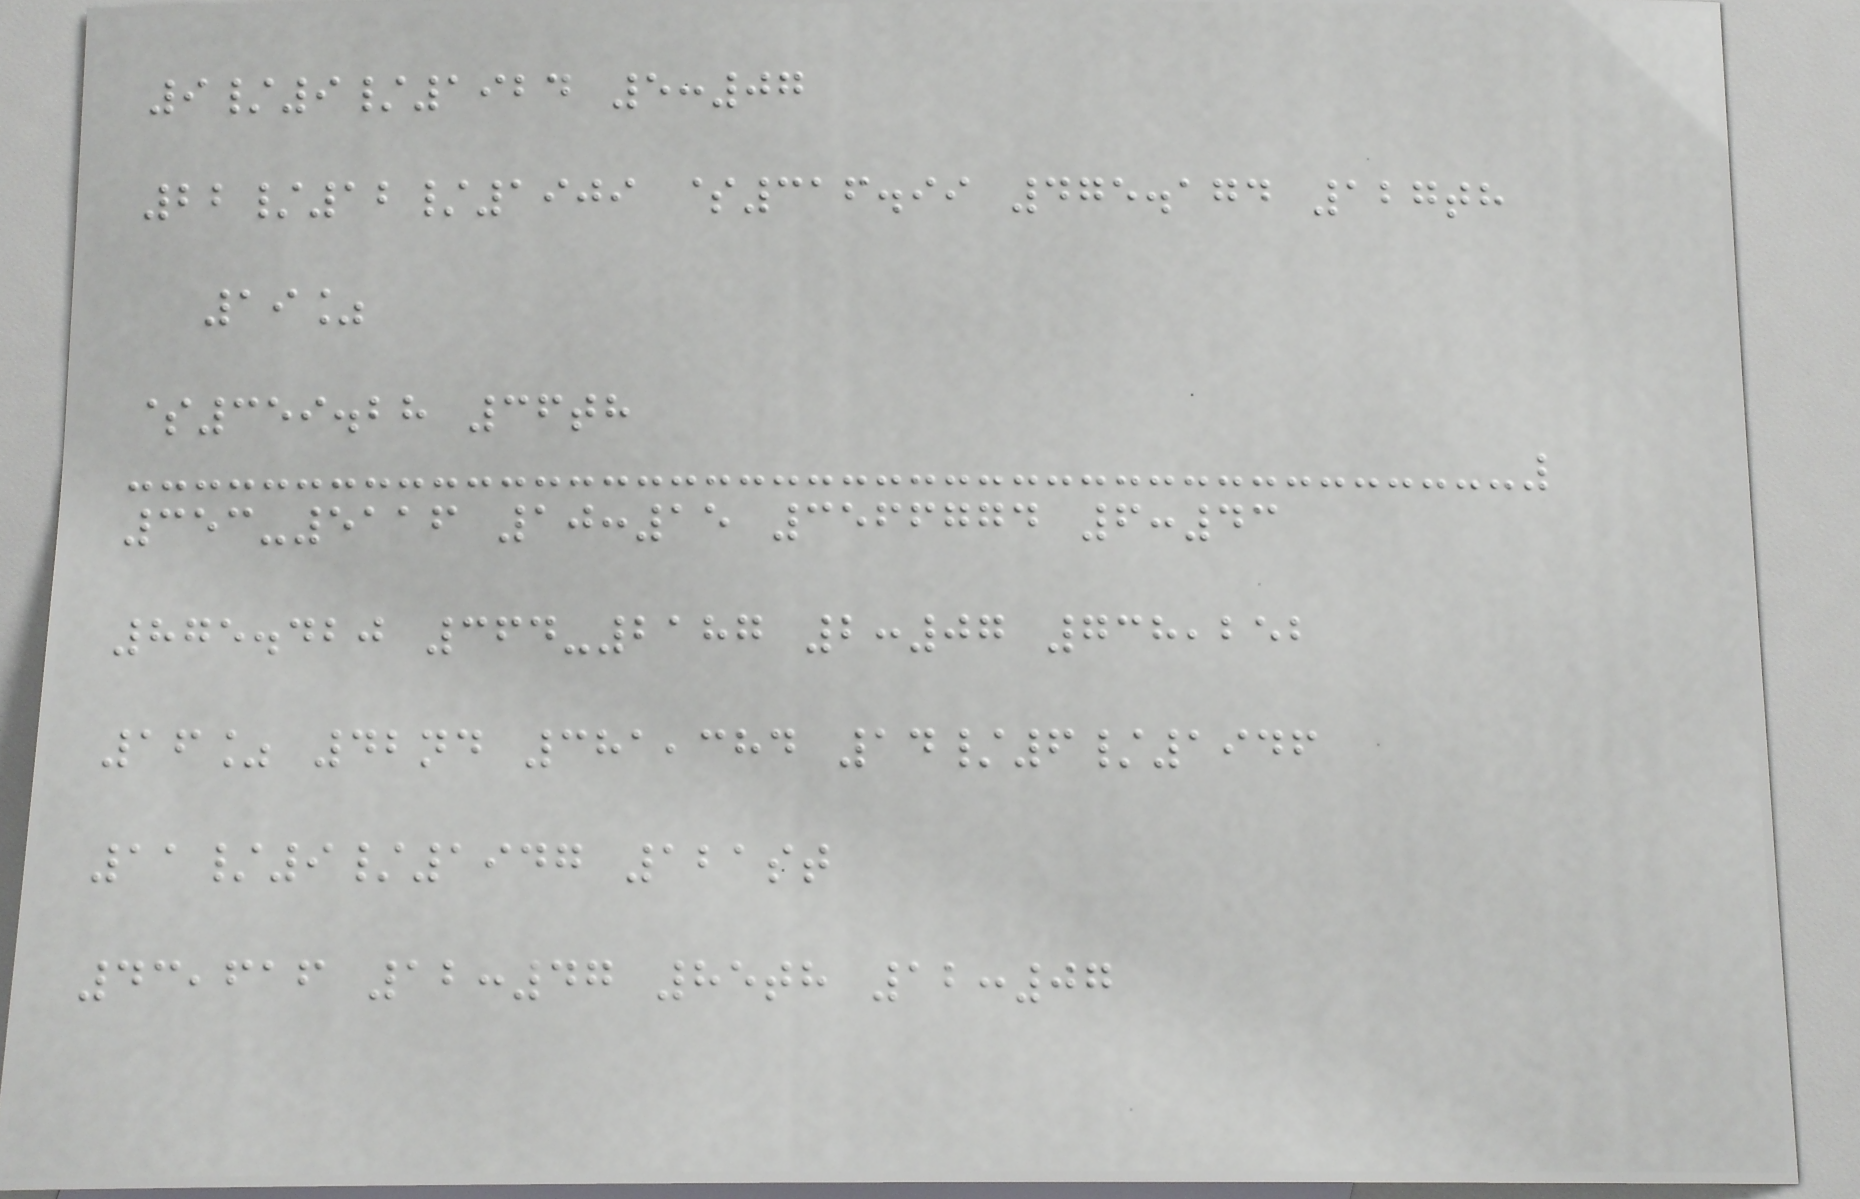9/9/1924 5:07
22/12/1909 $316.99 475.174 127th
19%
$359.28 36th
353-5116 10:15 3566774 6:43
875.420 364-2187 2:07 738,252
16% 42nd 381,384 14/6/1946
11/9/1947 121st
43,616 12:47 85th 12:07
